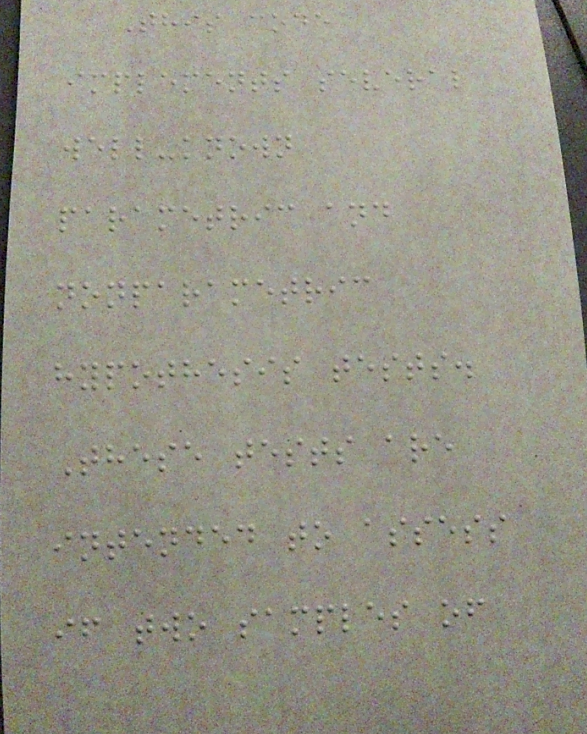This code
implements several
well-known
parametric and
nonparametric
hypothesis tests.
These tests are
intended to assess
if two samples of
